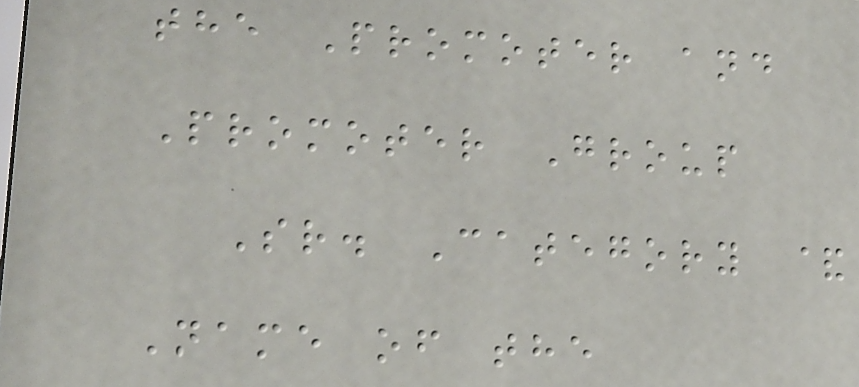the Promoter and
Promoter Group
Sr. Category &
Name of the
